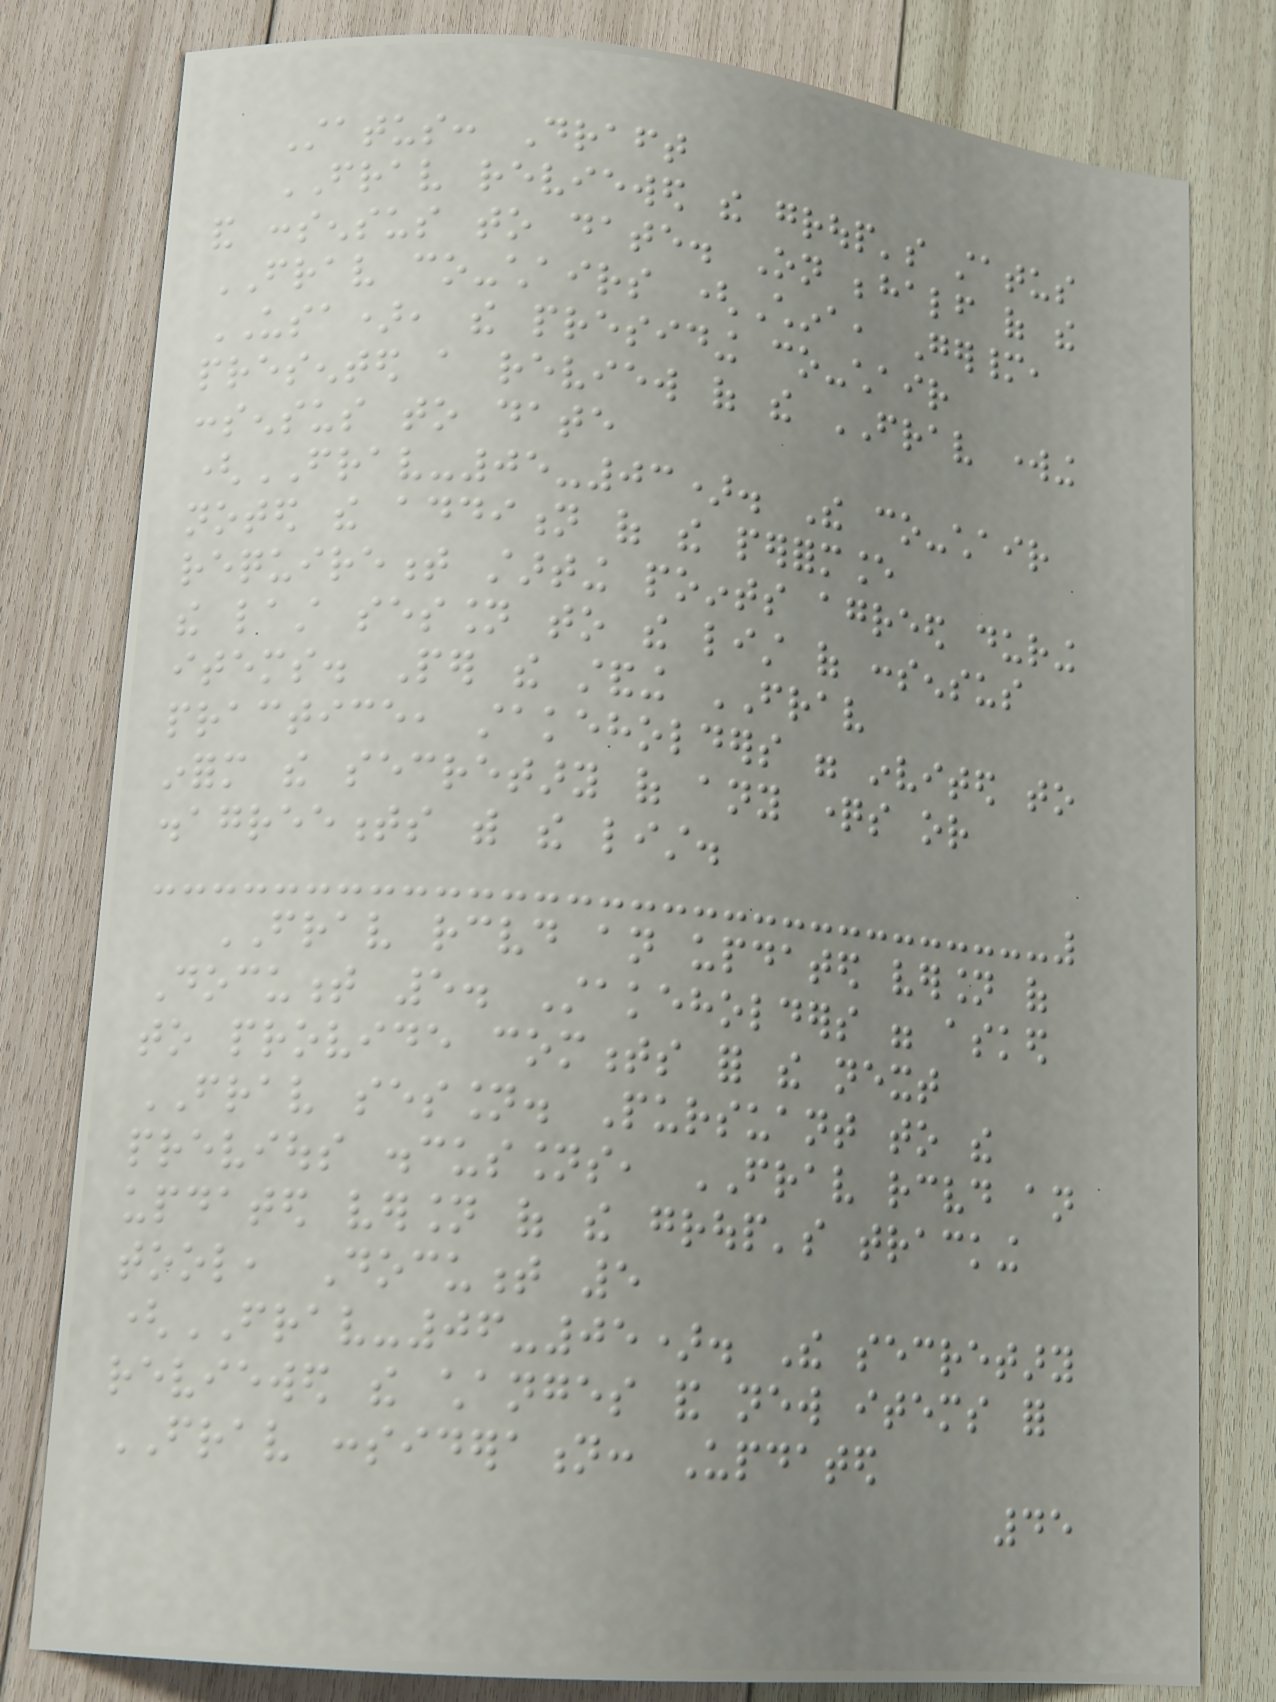Status: Draft
FRAV reviewed the group's status
and consensus to date. On behalf of the
FRAV co-chairs (China, Germany,
USA), the presiding co-chair
presented a review of the FRAV working
consensus to date
(FRAV-05-03). The co-chair
noted the addition of the performance
requirement starting points agreed during
the last session to the list of consensus
items. Per the standing FRAV
practice, stakeholders were invited to
inform the secretary of any questions or
disagreements with the list.
FRAV received an updated version of
Document 5. Stakeholders were asked
to provide comments for the next
FRAV session. Pursuant to the
previous discussions, FRAV received an
updated version of the group's tracking
tool, Document 5
(FRAV-06-05). The secretary
reviewed the changes and new items for
FRAV consideration: Updated
45
